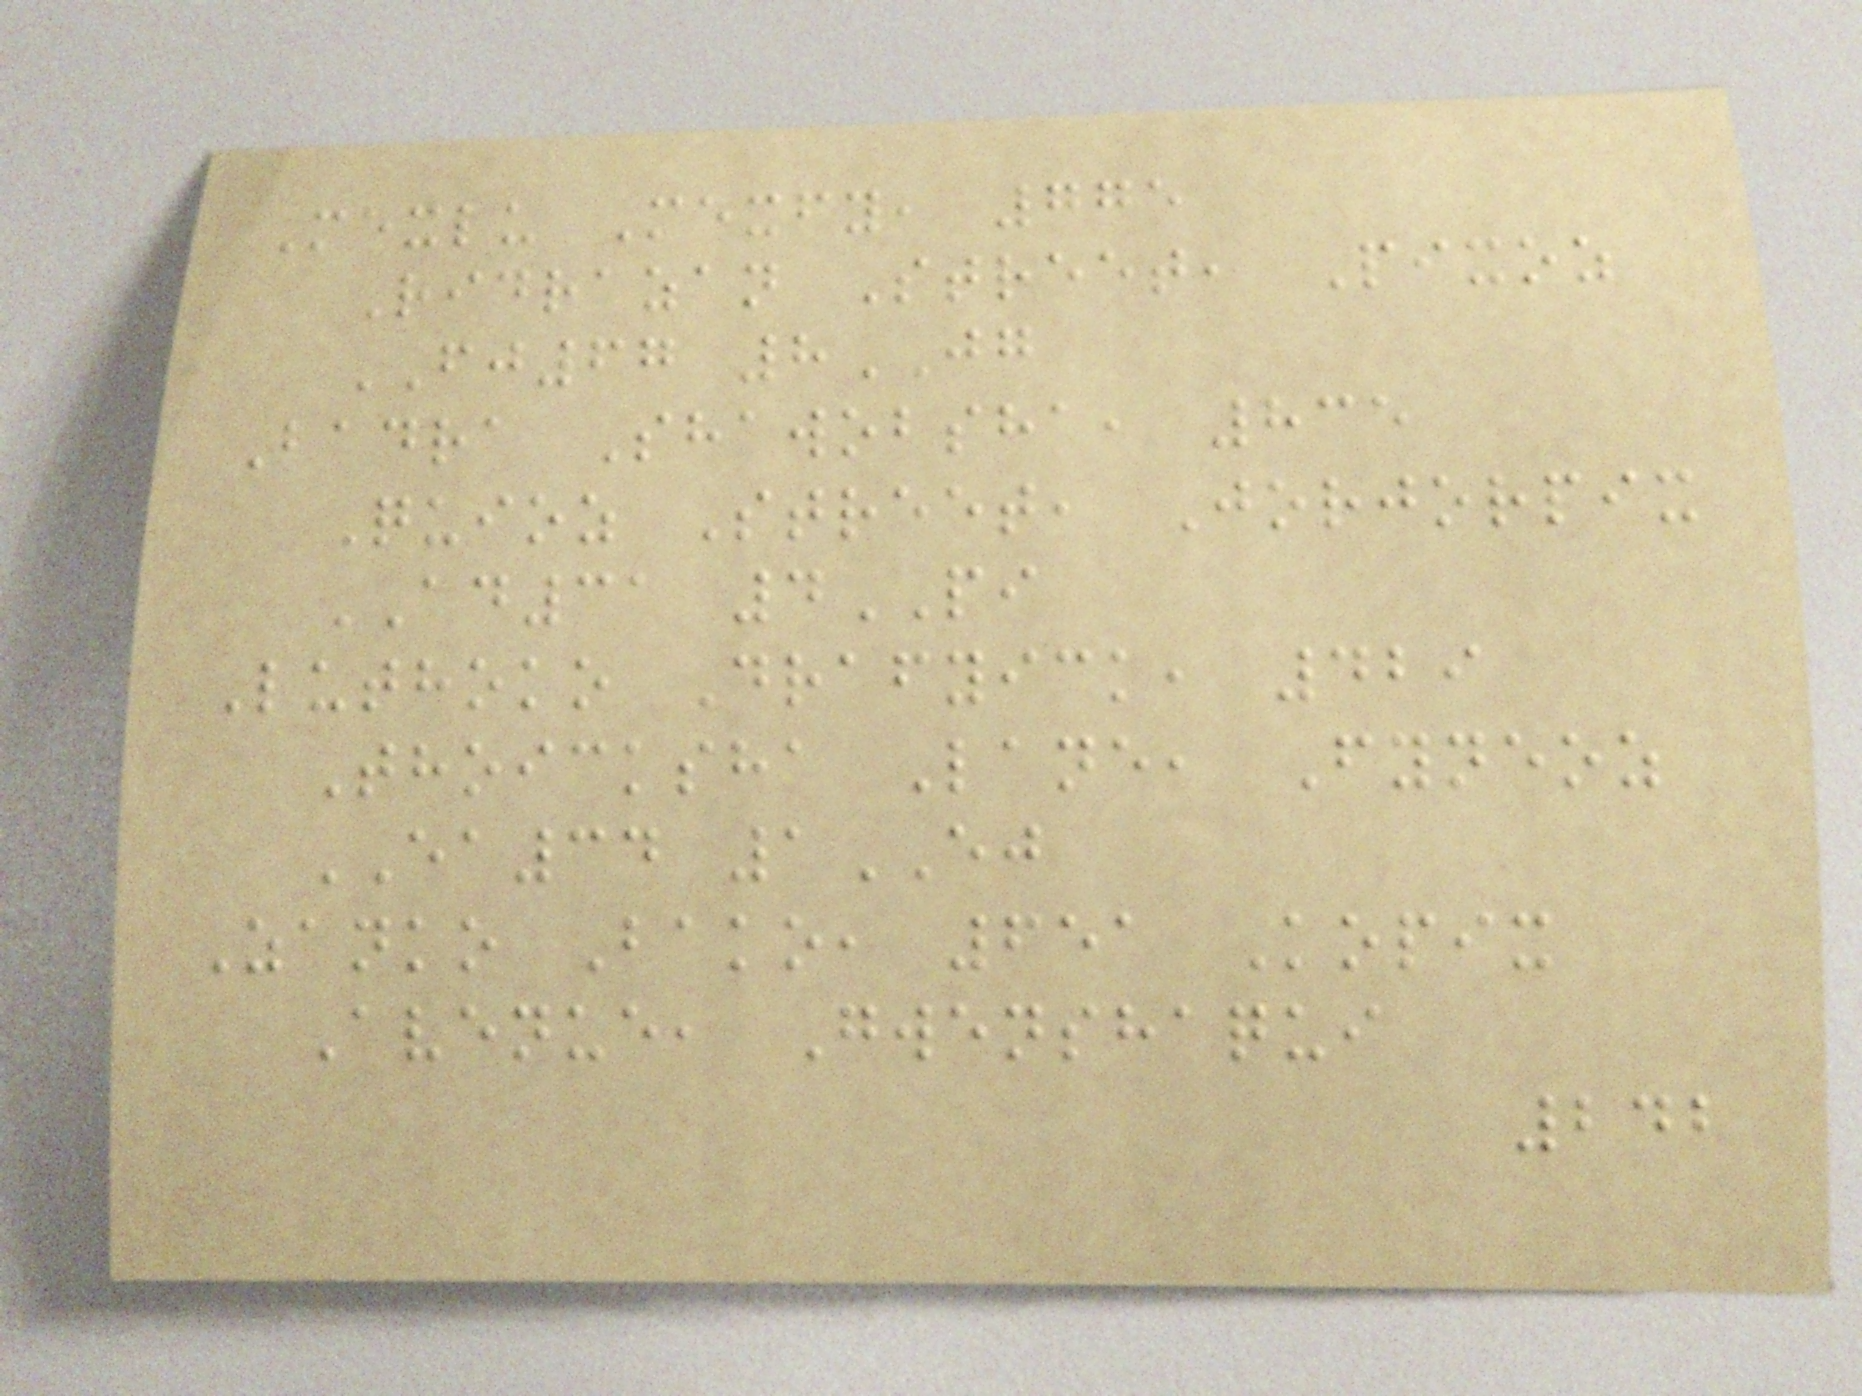Mexlu Mexfy, 775
Ridrazan Street, Pixoz
FJ67 8JG
Badra Shawobsha, 835
Quioz Street, Jorjorpix
AD31 4PI
Luthoko Drafyick, 429
Thoicksha Lane, Fyneoz
EA34 1EJ
Zanko Bako, 651 Kopix
Avenue, Gwenshaqui
242
